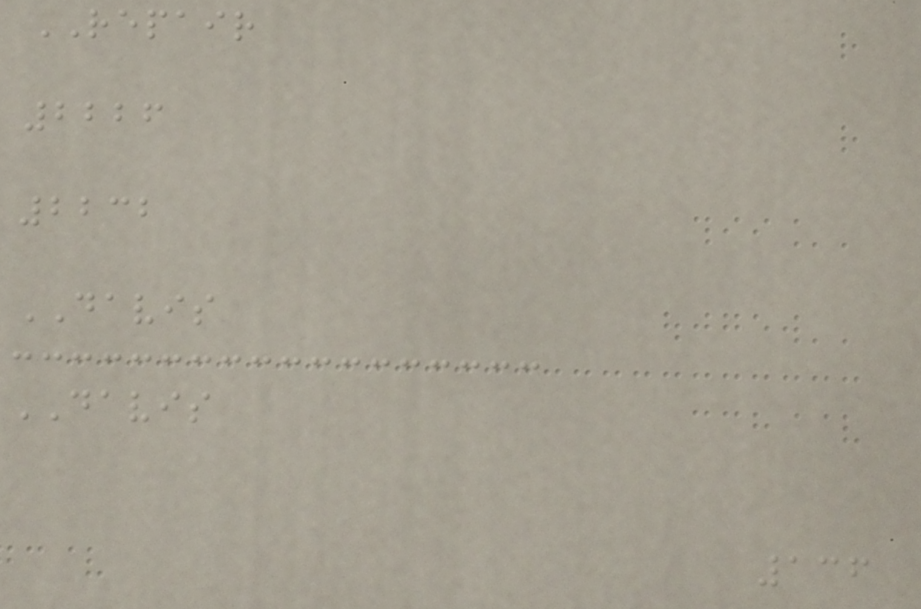REPAIR
2226
2232
DAVIS
DAVIS
136
